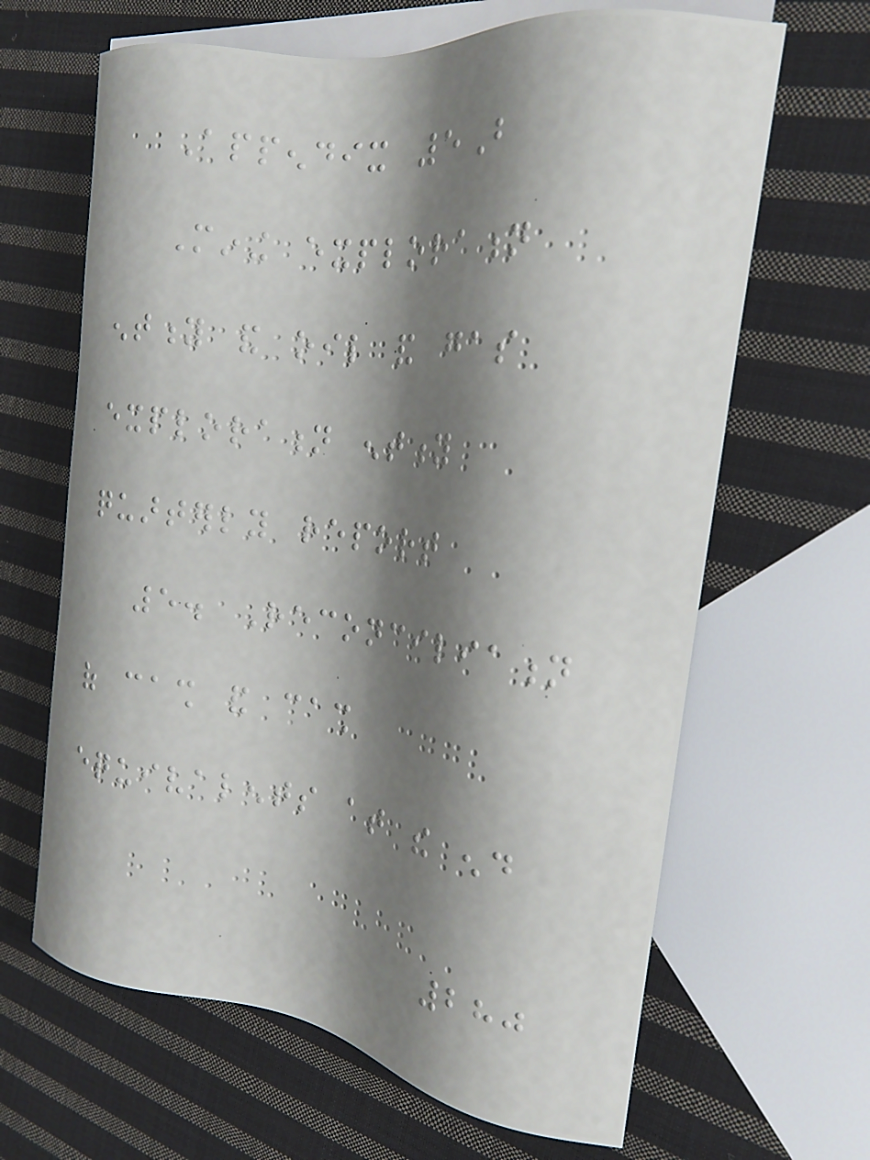Appendix 5B
Mining exploration
entity and oil and gas
exploration entity
quarterly report
5. Reconciliation
of cash and cash
equivalents at the end
280
